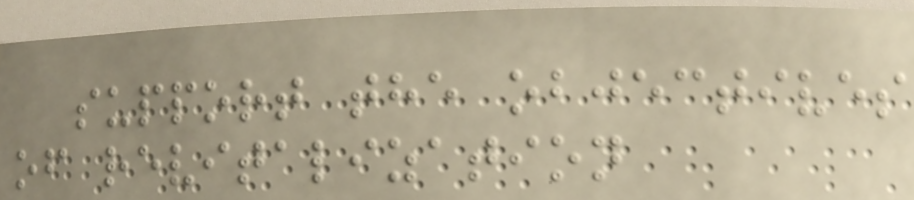support the objectives
of revitalization
